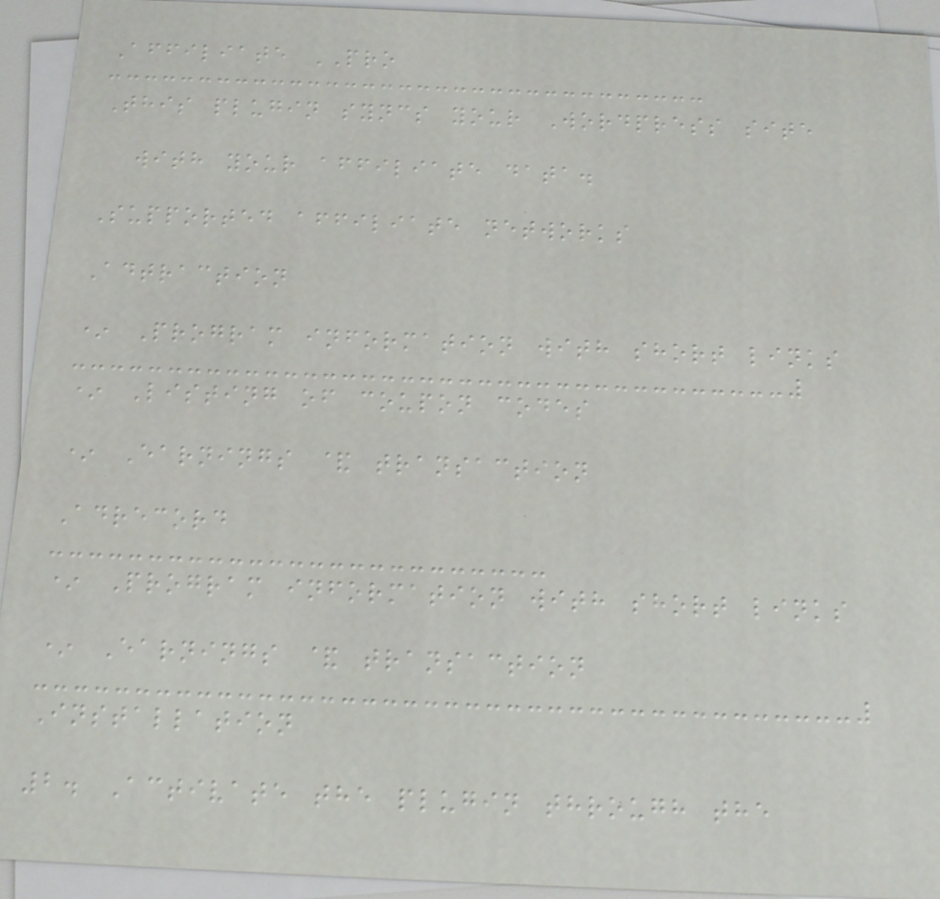Affiliate PRO
This plugin syncs your Wordpress site
with your affiliate data.
Supported affiliate networks
Adtraction
* Program information with short links
* Listing of coupon codes
* Earnings & transaction
Adrecord
* Program information with short links
* Earnings & transaction
Installation
2. Activate the plugin through the
